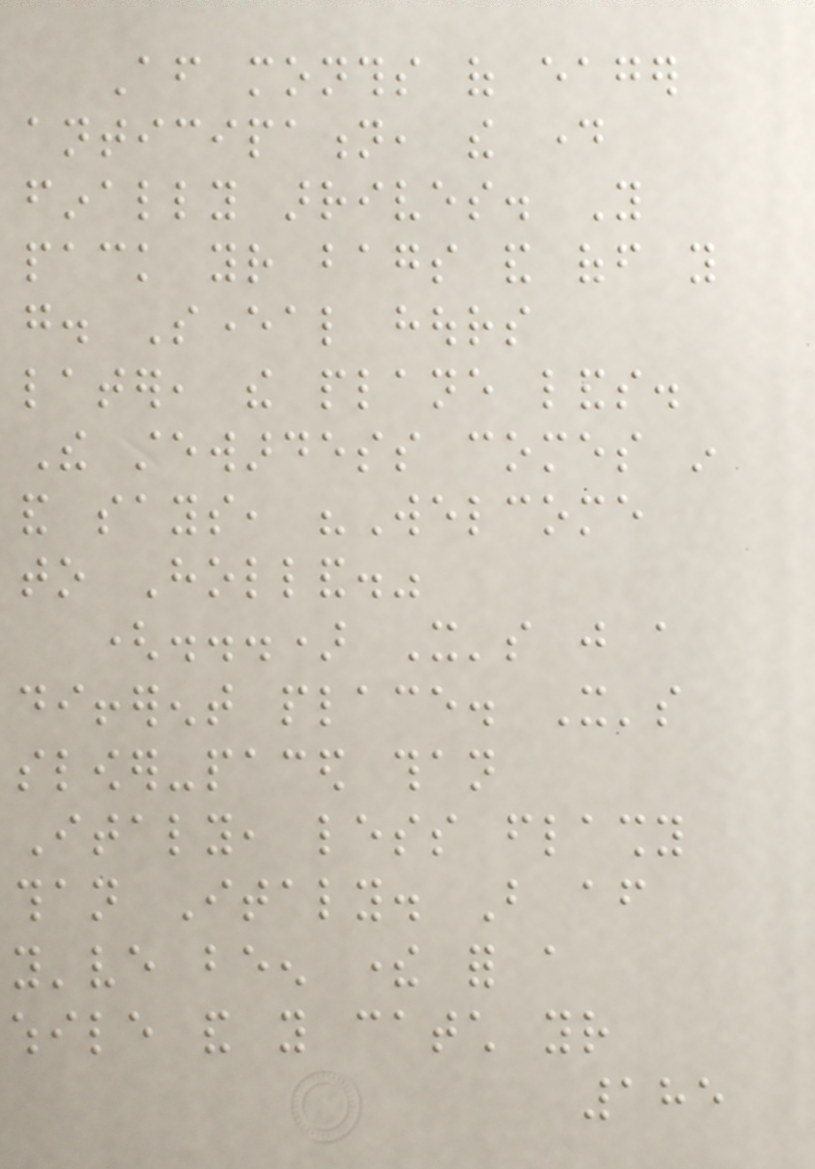After months of eager
anticipation, the day
finally arrives. You
pack your bags and off you
go. Several hours
later, the plane lands.
The stewardess comes in
and says, "Welcome
to Holland."
(...) It's just a
different place. It's
slower-paced than
Italy, less flashy
than Italy. But after
you've been there for a
while and you catch your
185
